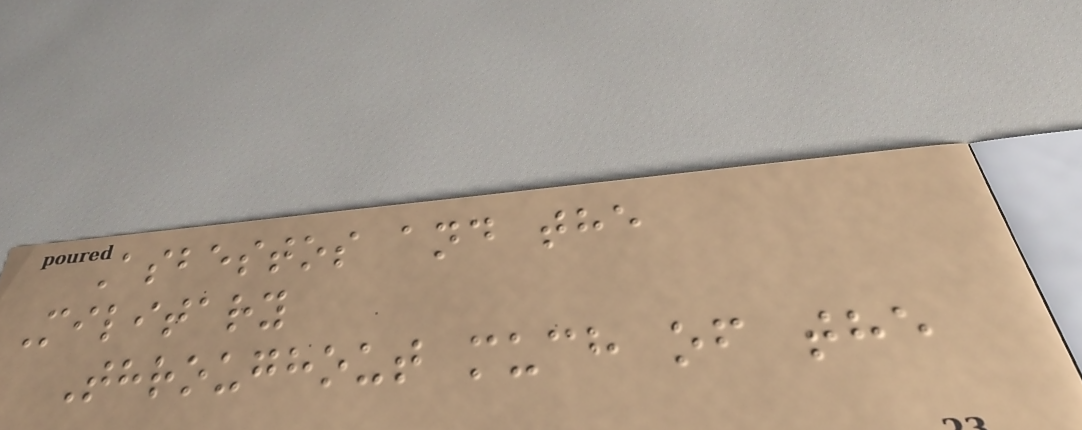Asbestos and the
Military
Throughout much of the
